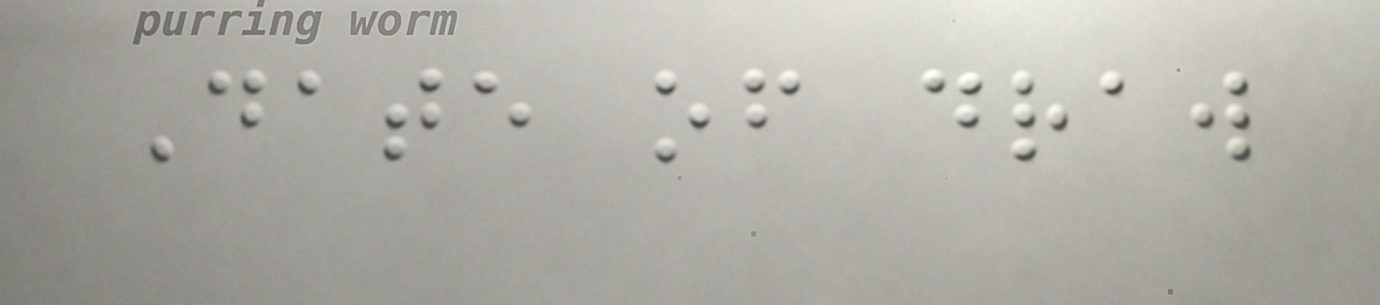Date of draw
